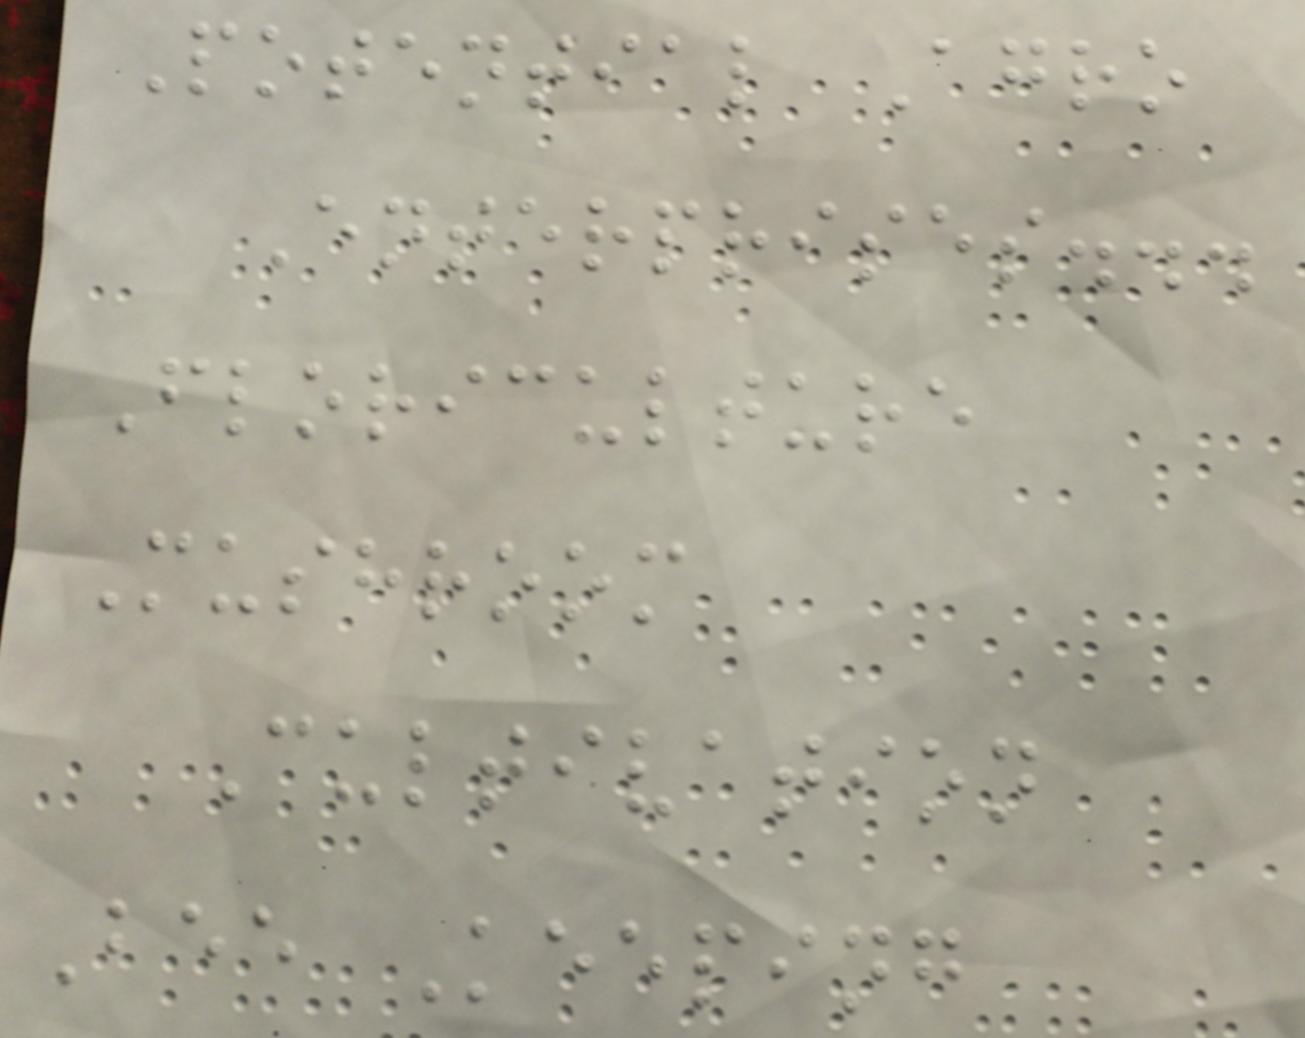Potential Agro
Enterprises...
Floriculture
Mushroom
Cultivation
Bee Keeping
